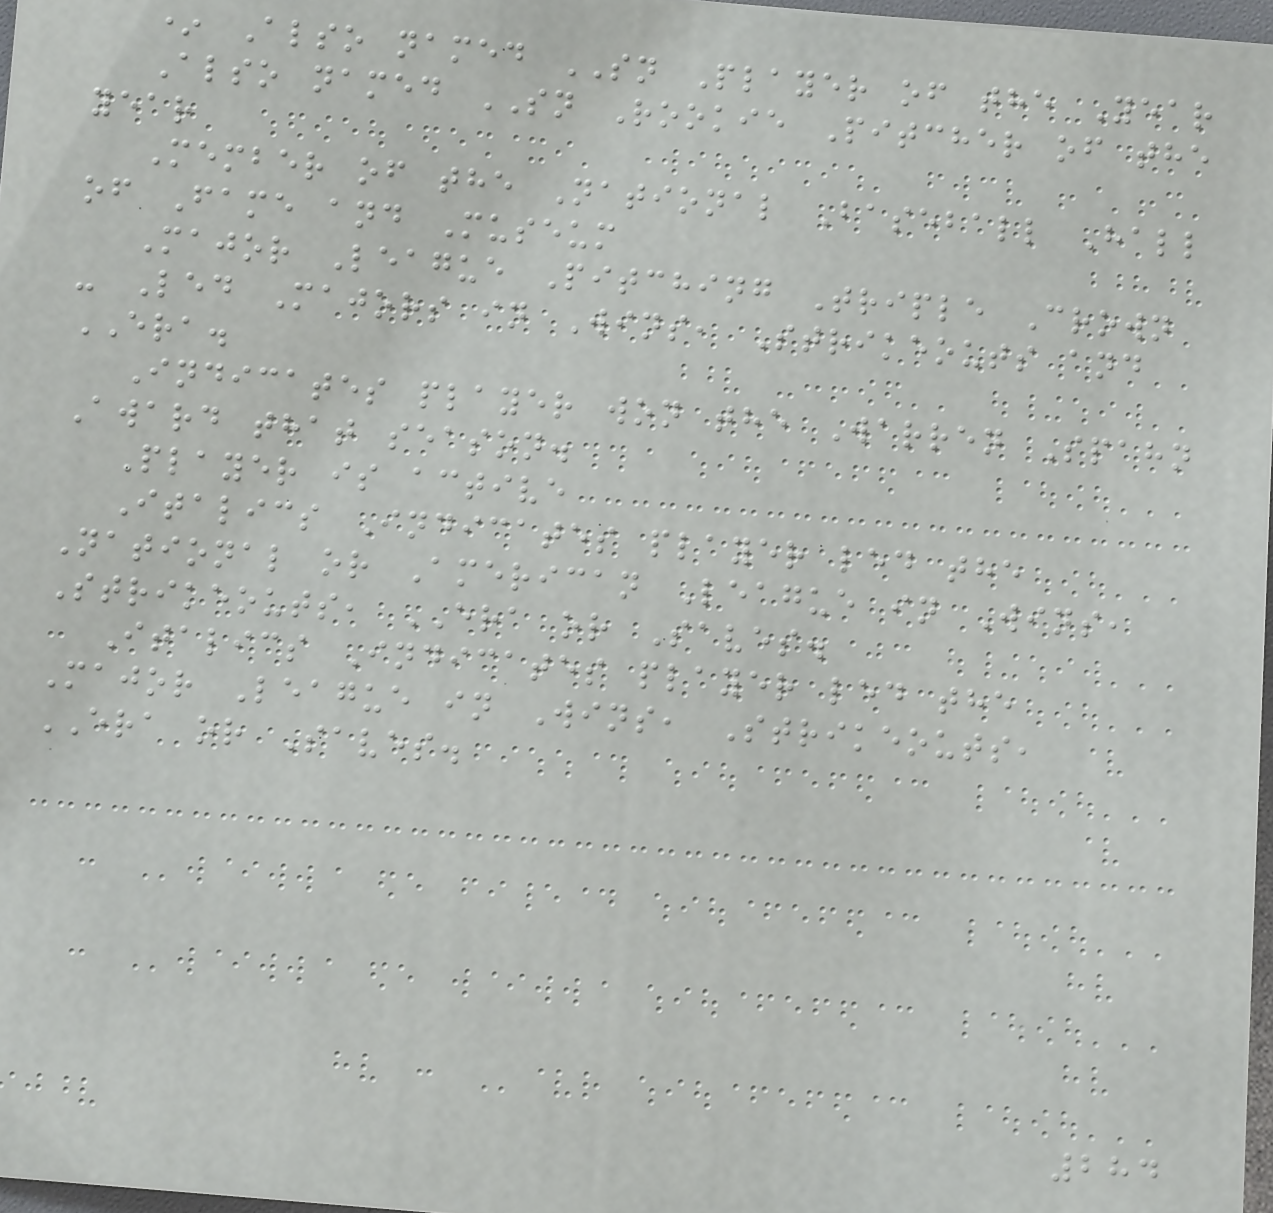* Also named SN Player of the Year
Also named SN Rookie Pitcher of the
year
Member of the National Baseball Hall
of Fame and Museum
Major League Pitching Triple Crown
- Led Majors in Wins, Strikeouts and
ERA.
Indicates player won the Warren Spahn
Award that season.
Player is active
Italics Indicates player led the
National or American League in Wins,
Strikeouts, ERA or Saves.
Italics Indicates player led the
Major League in Wins, Strikeouts,
ERA or Saves.
284
